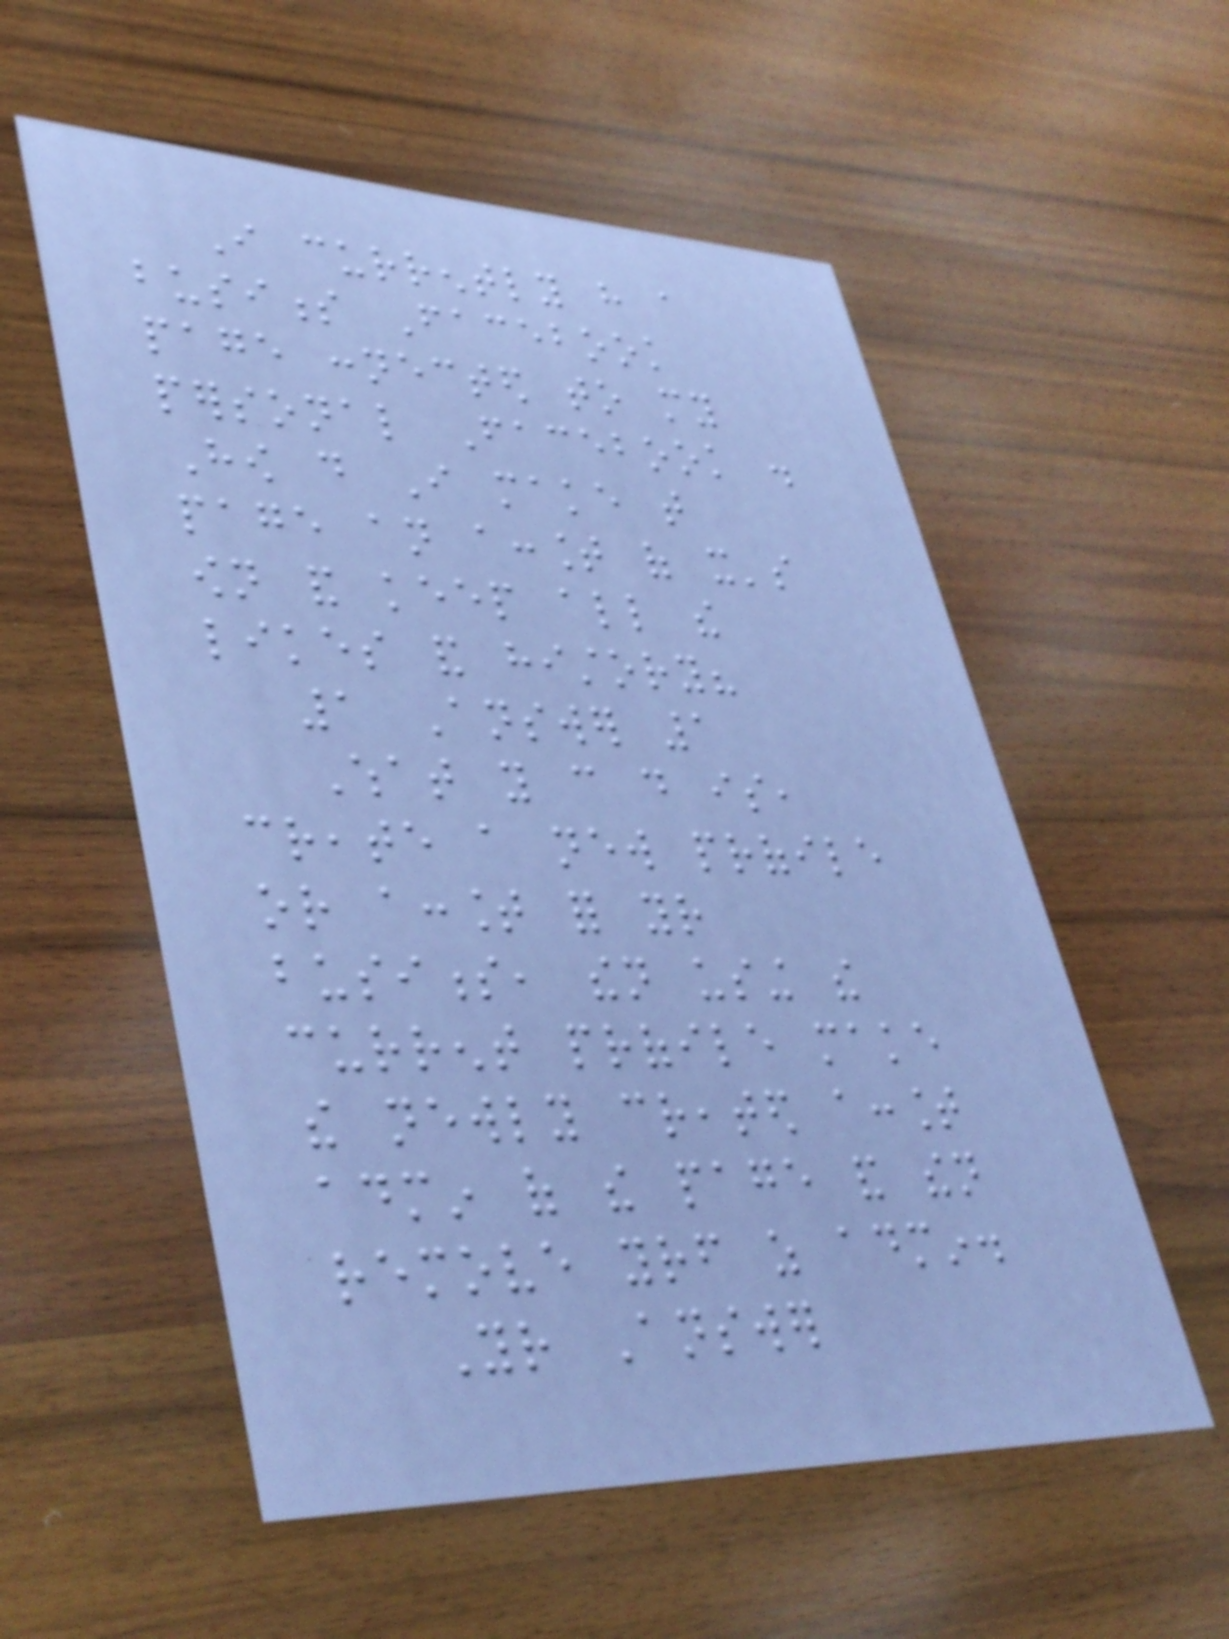I currently have a
business Facebook
page connected to my
personal Facebook .
How do I make that
page an account of it's
own and keep all the
likes and history?
1 Answer 1
What you can do is,
create a new profile
or account for your
business, then using the
current profile make
the newly created account
admin of the page and then
remove yourself as admin.
Your Answer
